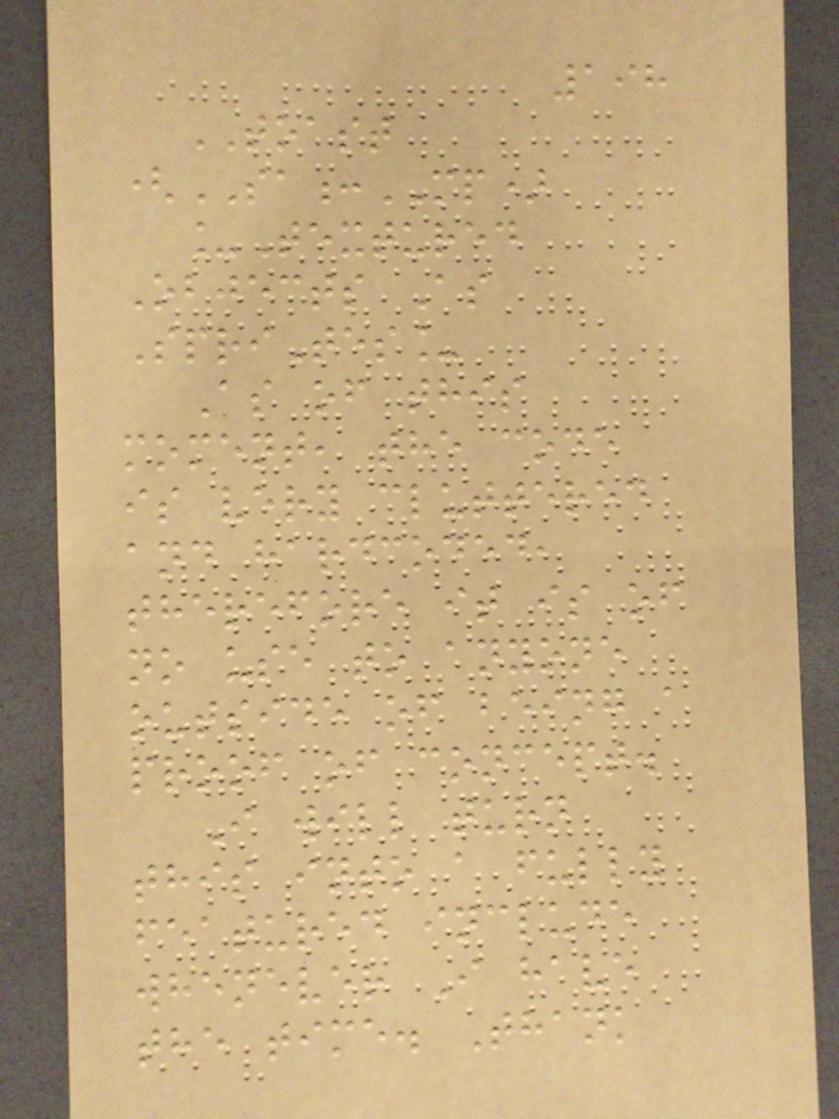198
TOAST
(SA:MP)
_Textured
Objects As
SpriTes_
As of this
moment, the code
is very cluttered
and hardcoded,
therefore it is of
no use to anyone
outside of being a
proof of concept.
I will turn
this into a fully
featured include
whenever I have
the time. Thank
